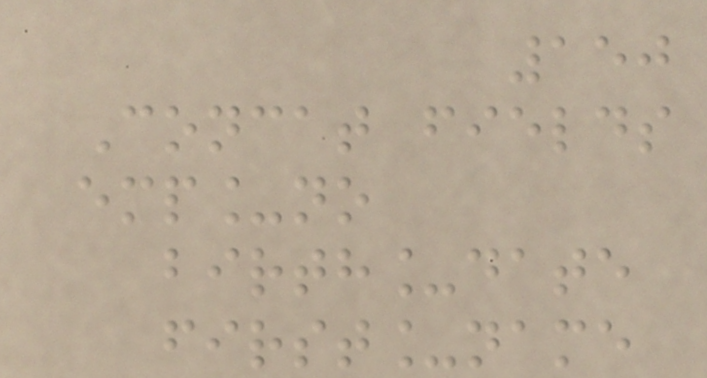150
Concat fields
emp_no
birth_date
first_name
